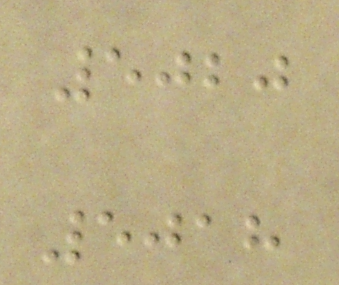5020
5018
